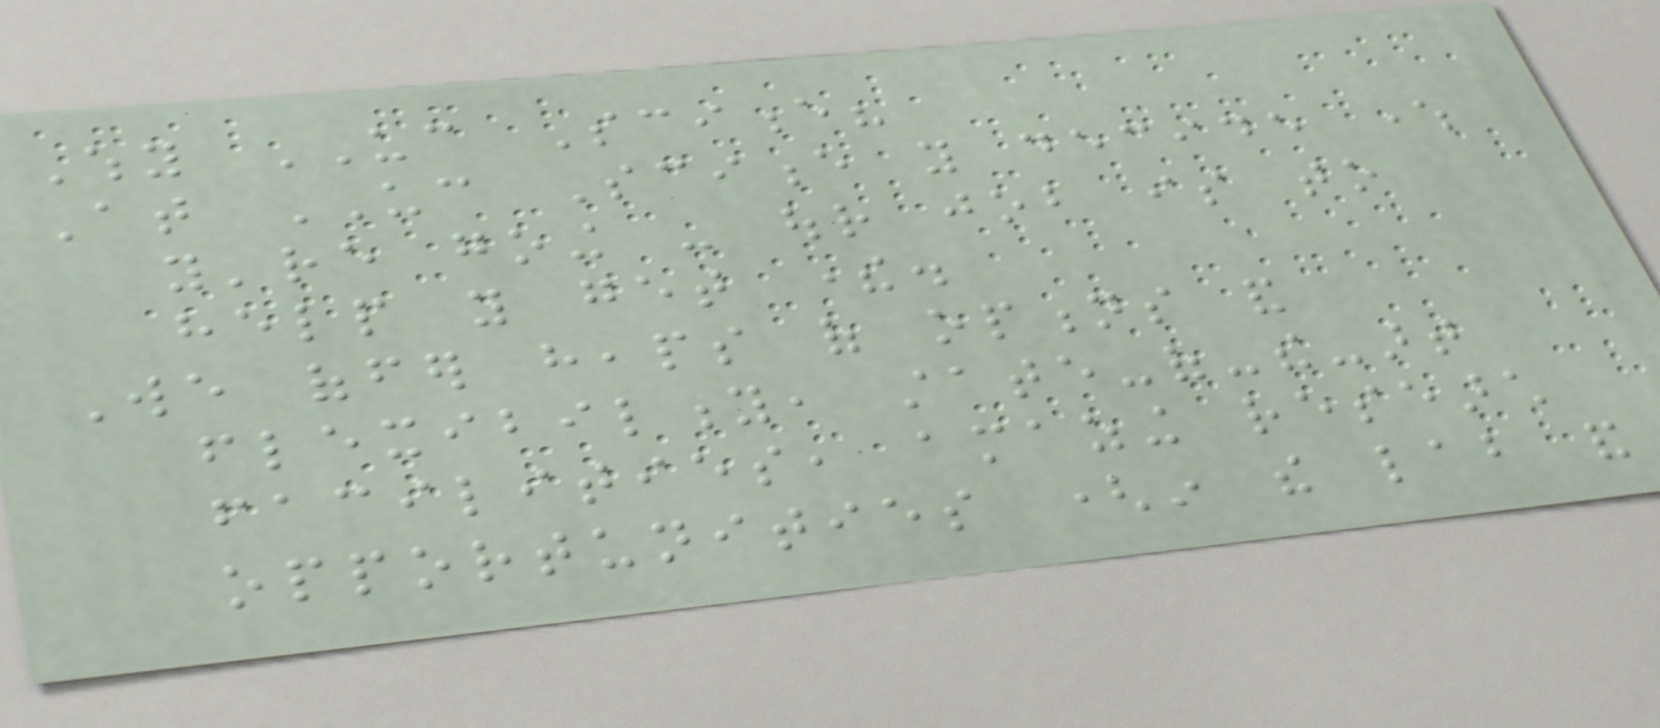Why UC Science?
At UC Science you decide where
you're going - our job is to
help you get there.
We offer heaps of options and
flexibility, state-of-the-art
facilities, amazing research
opportunities (in the lab and
